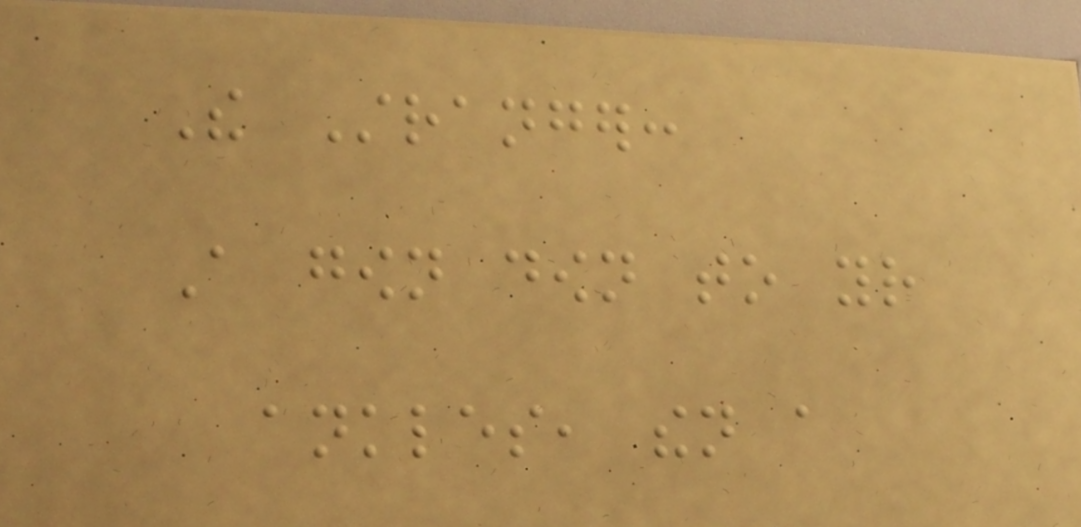The Stranger:
A gown down to your
ankles, then a
